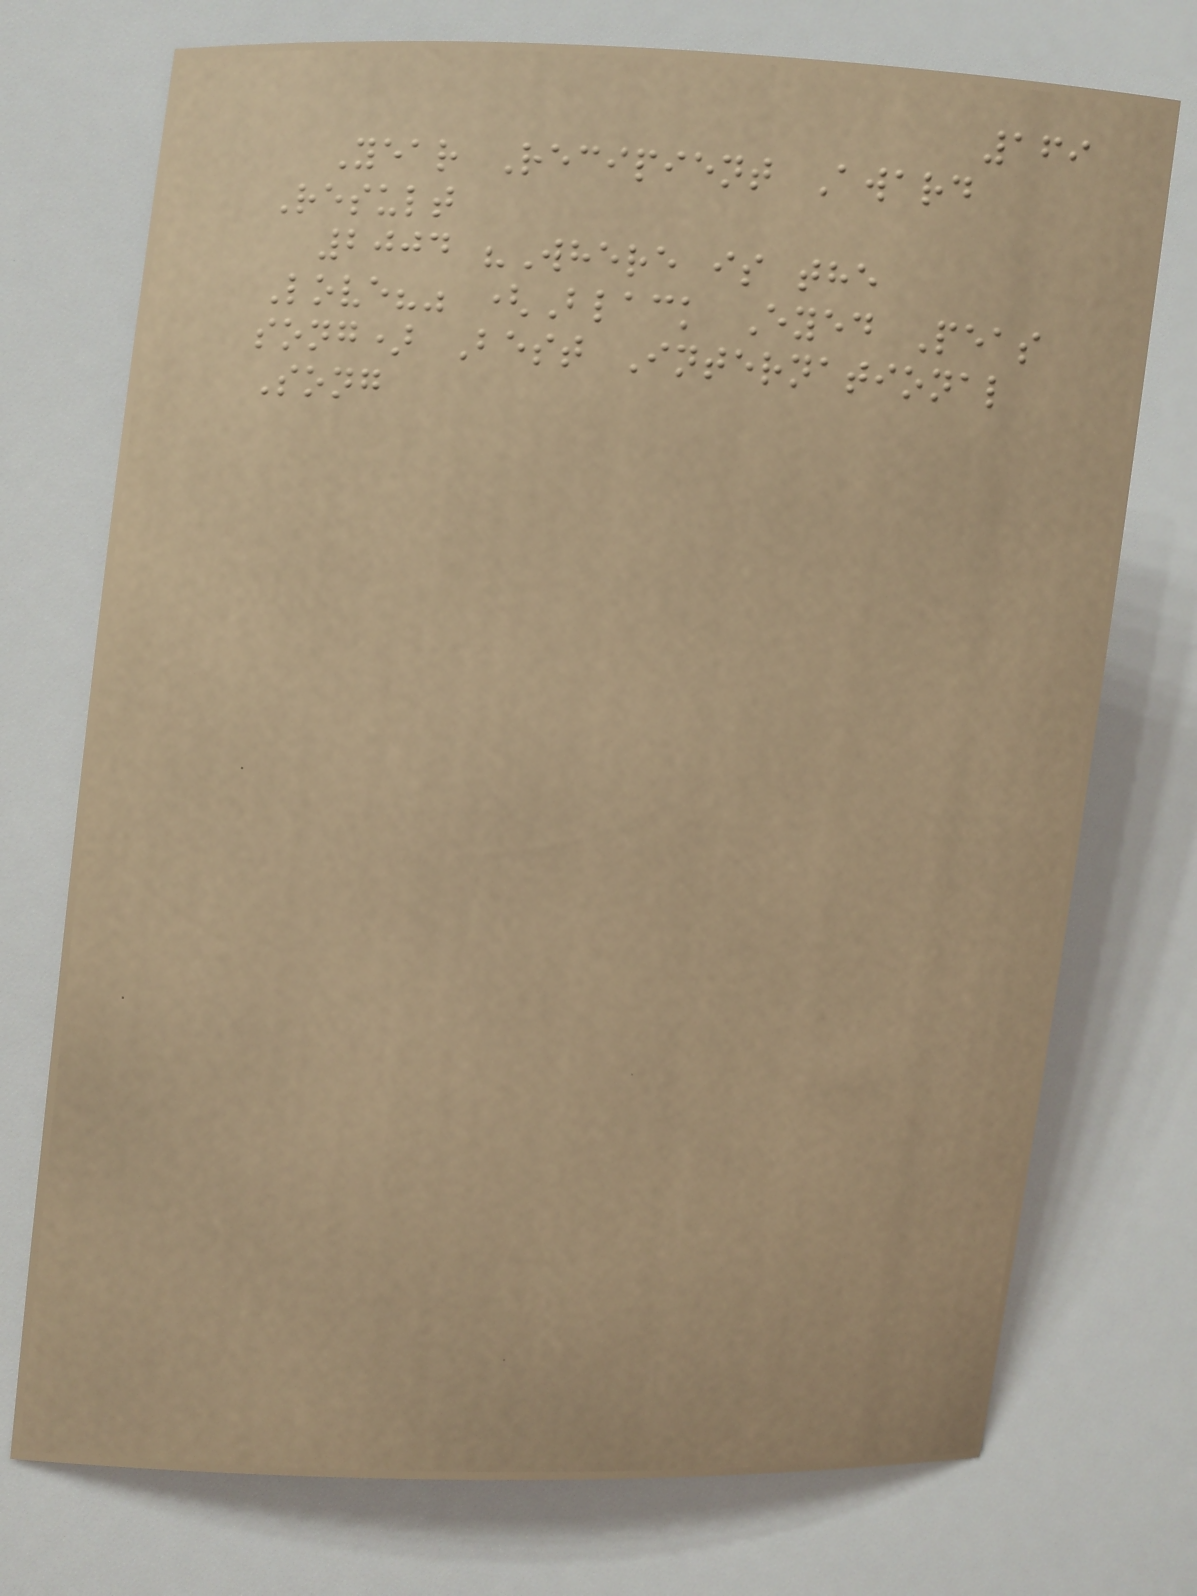169
Year Recipient Award
Result
2004 "Where is the
Love?" (Black Eyed Peas
song) Best International
Song
